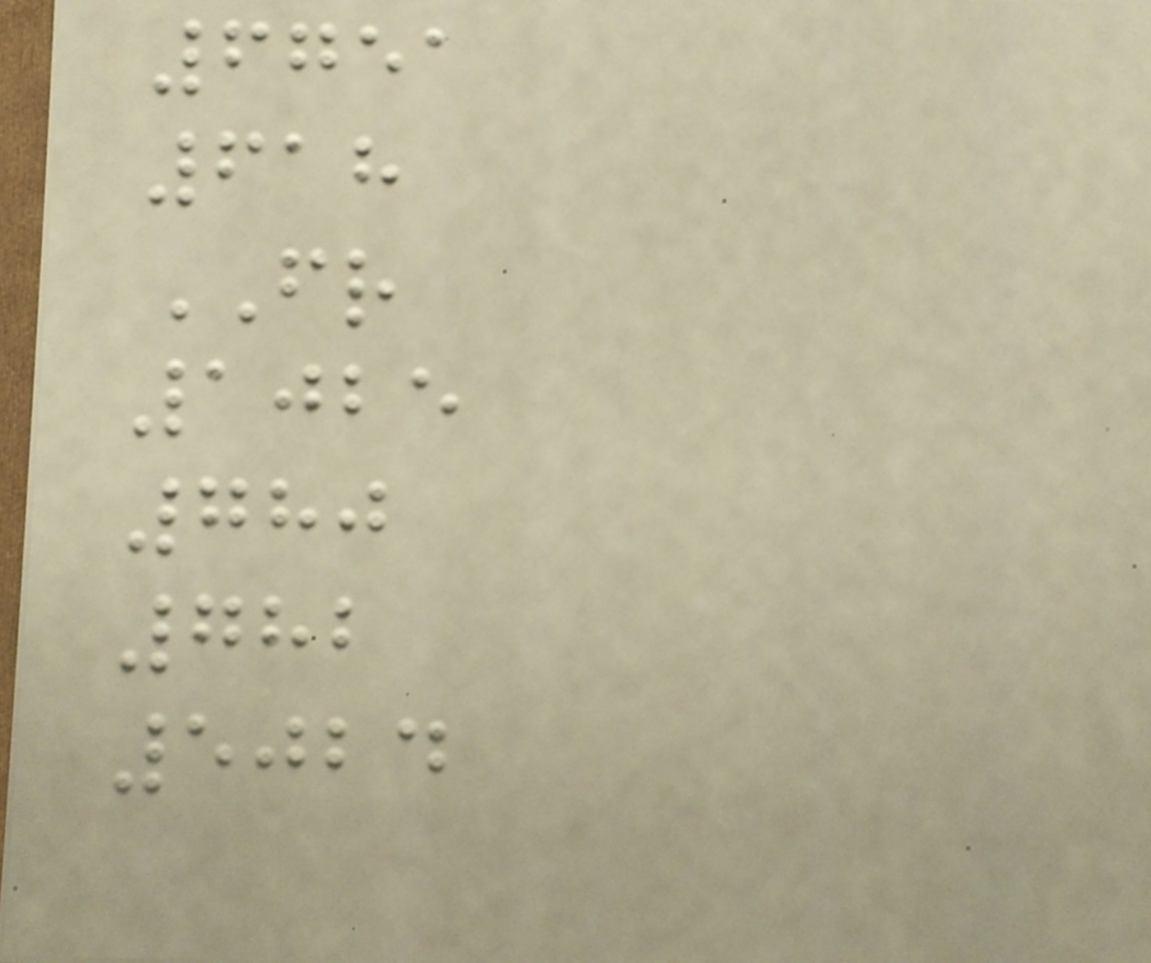6751
618
FR
1025
780
782
5024
